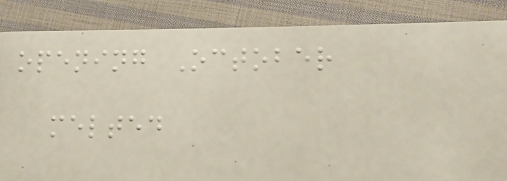opening October
melted
